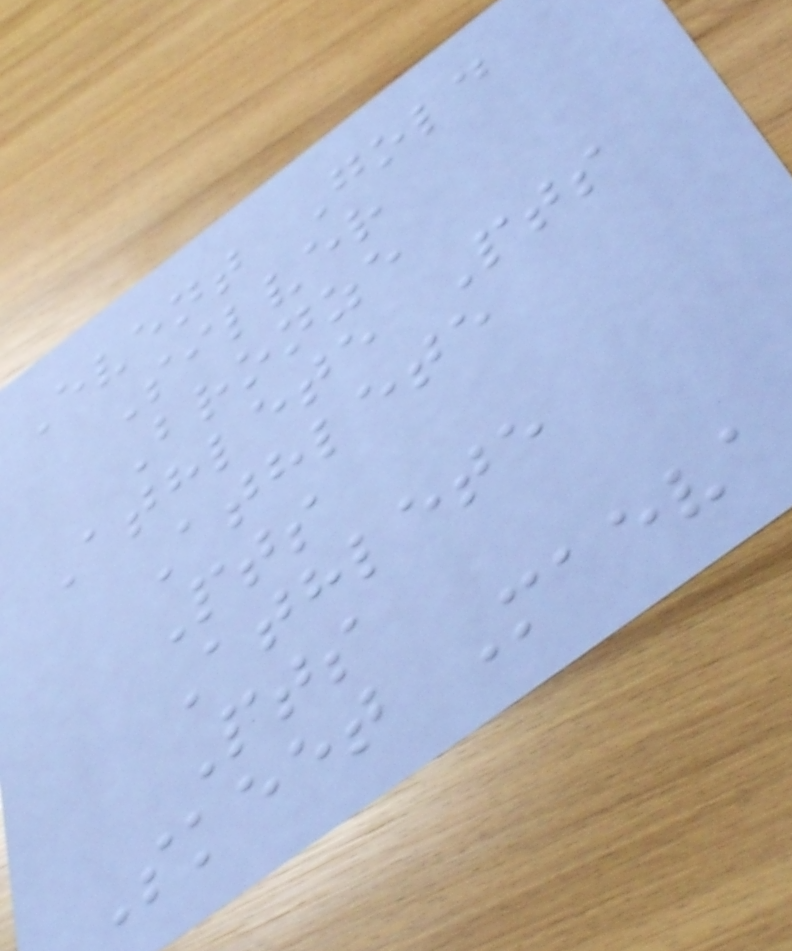Event Gold
Silver
Bronze
Athlete Pts
Athlete
Pts
Athlete
Pts
Skeet Maeva
